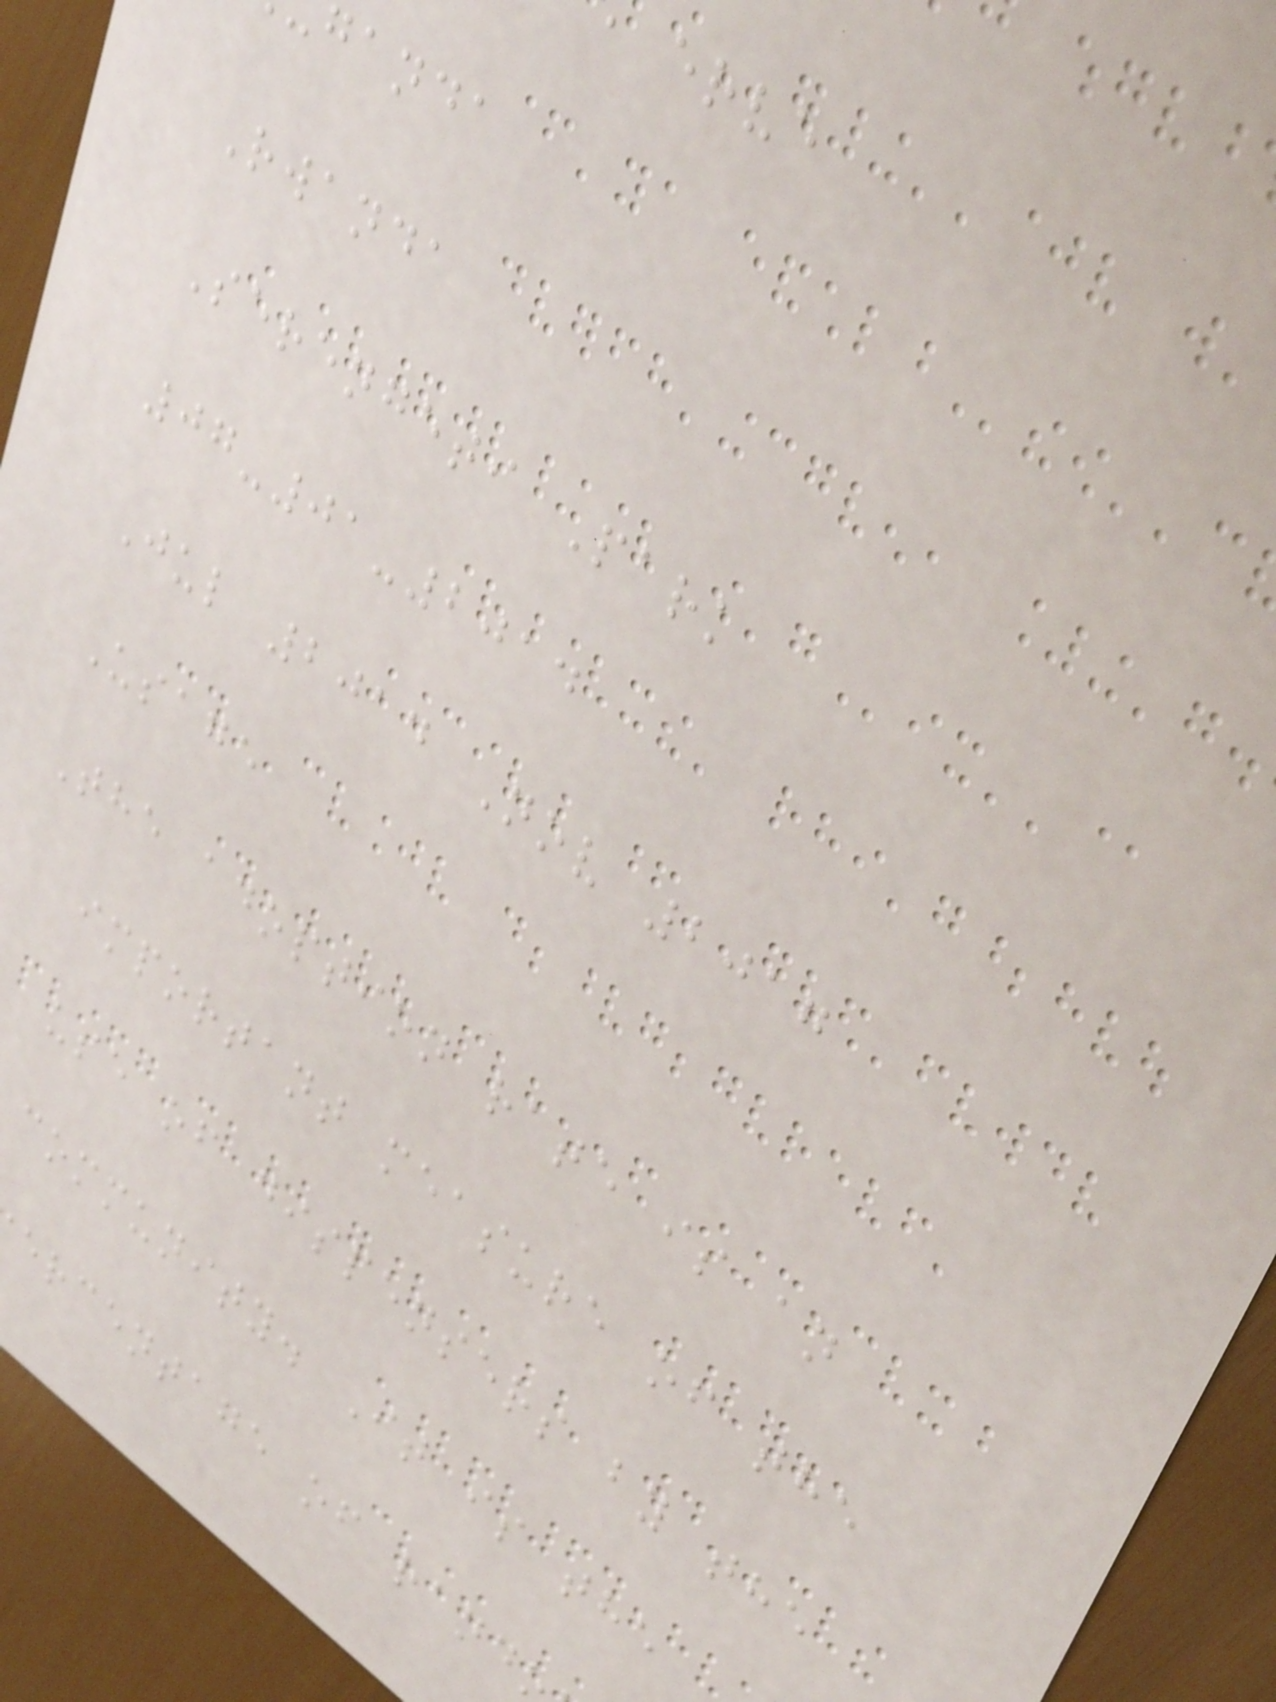erve
ganda
Rwanda
Serengeti Park
07-01-2014
Jul 2014 Nov 2017
Usage
The adoption rate is an
important measure of the
use of dispensers by the
community. It is the
ercentage of rand
